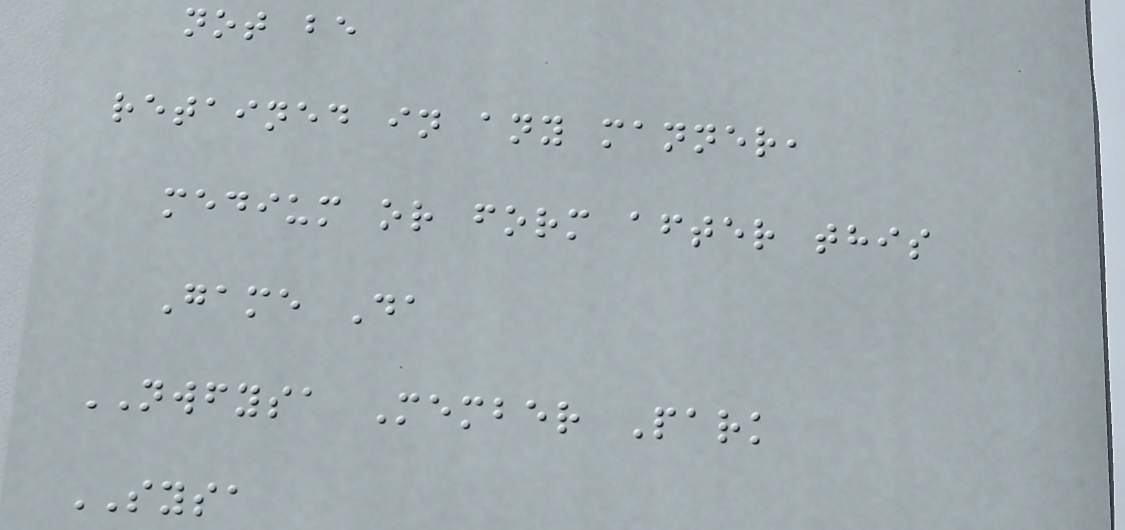not be
retained in any manner,
medium or form after this
Game Da
NWFYSA Member Park
SYSA
